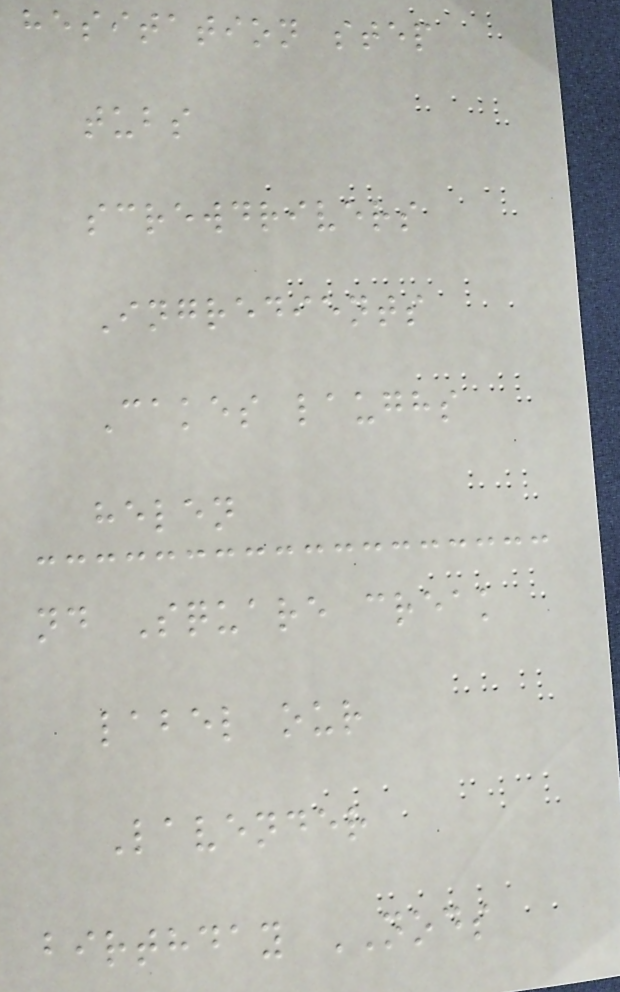hesitation step
tubs
screwdrivers
Ingredients
Cakes laughs
helen
nd Square creak
label our
Lavender
birthday NODS
